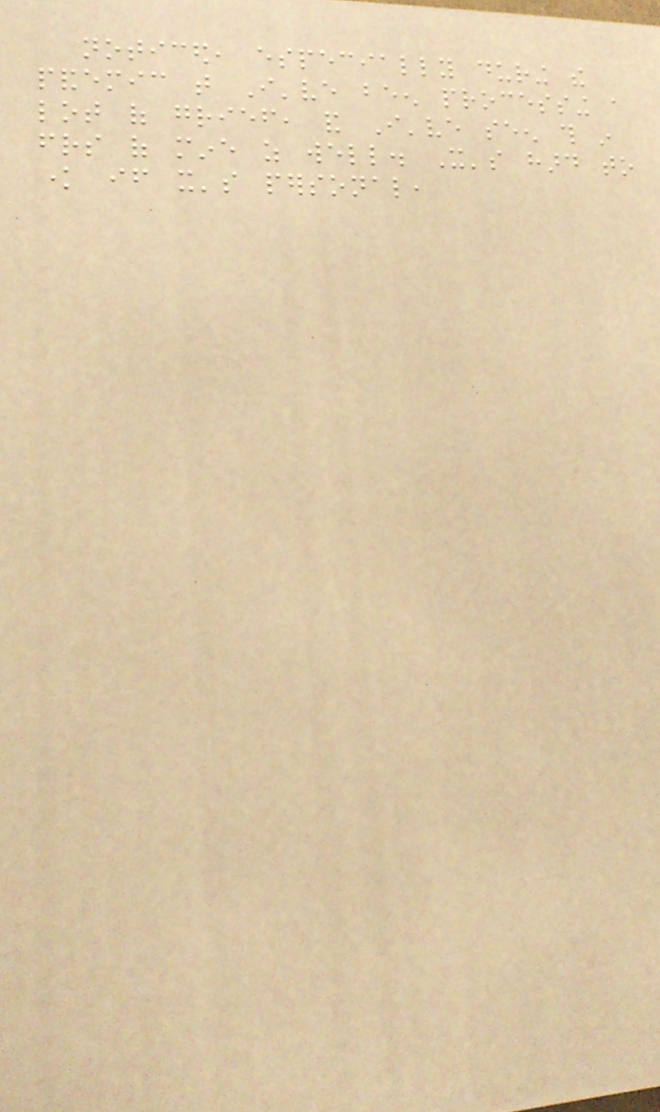noticed, especially during the
pandemic that I've been processing a
lot of grief, and I've seen this in
friends of mine as well. It's hard to
know if it's personal,
